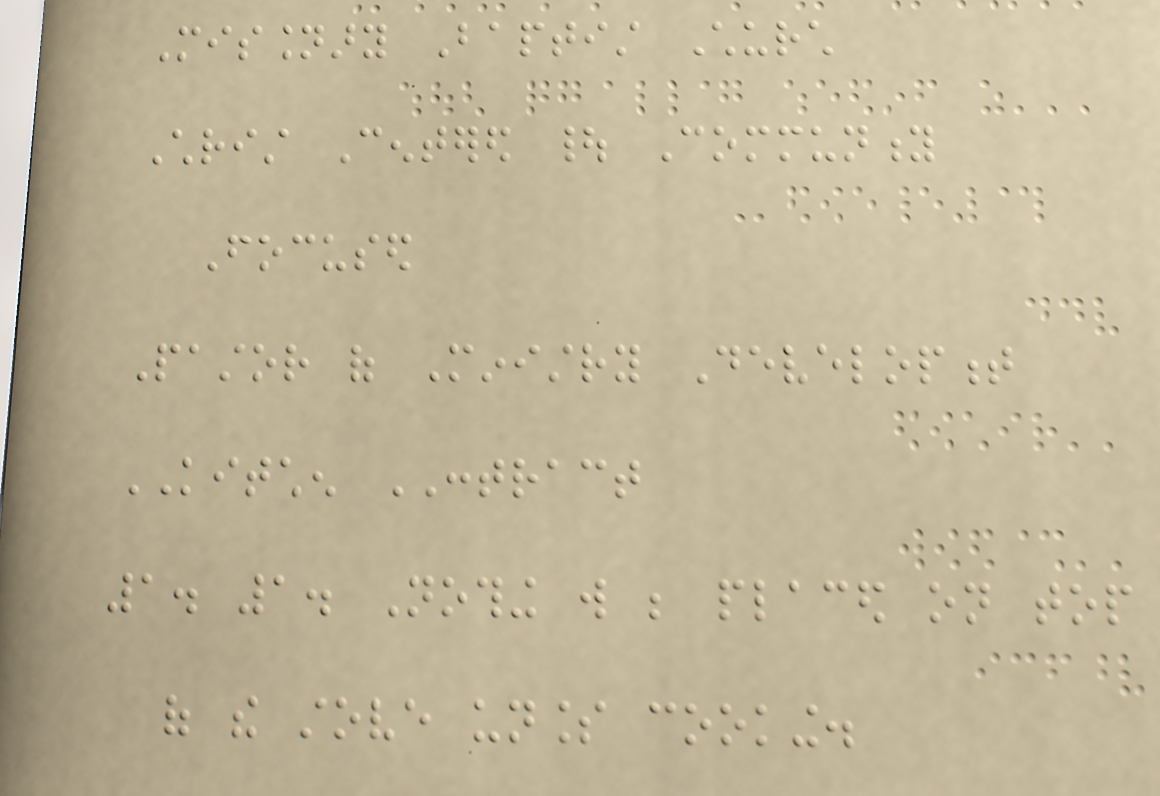Missionary Baptist Church
Christ Centered | Community
Focused
Pastor of Ministry Development
KITCHEN CONTRACT
1. 1. Nothing will be placed on top
of the stove unless cooking.
